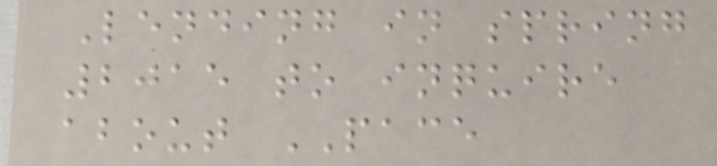Lending in spring
2015 to inquire
about PACE
